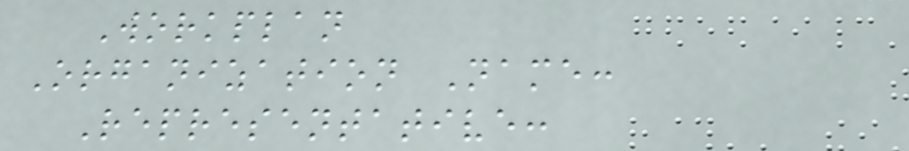Workplan
Organization Name:
Representative:
